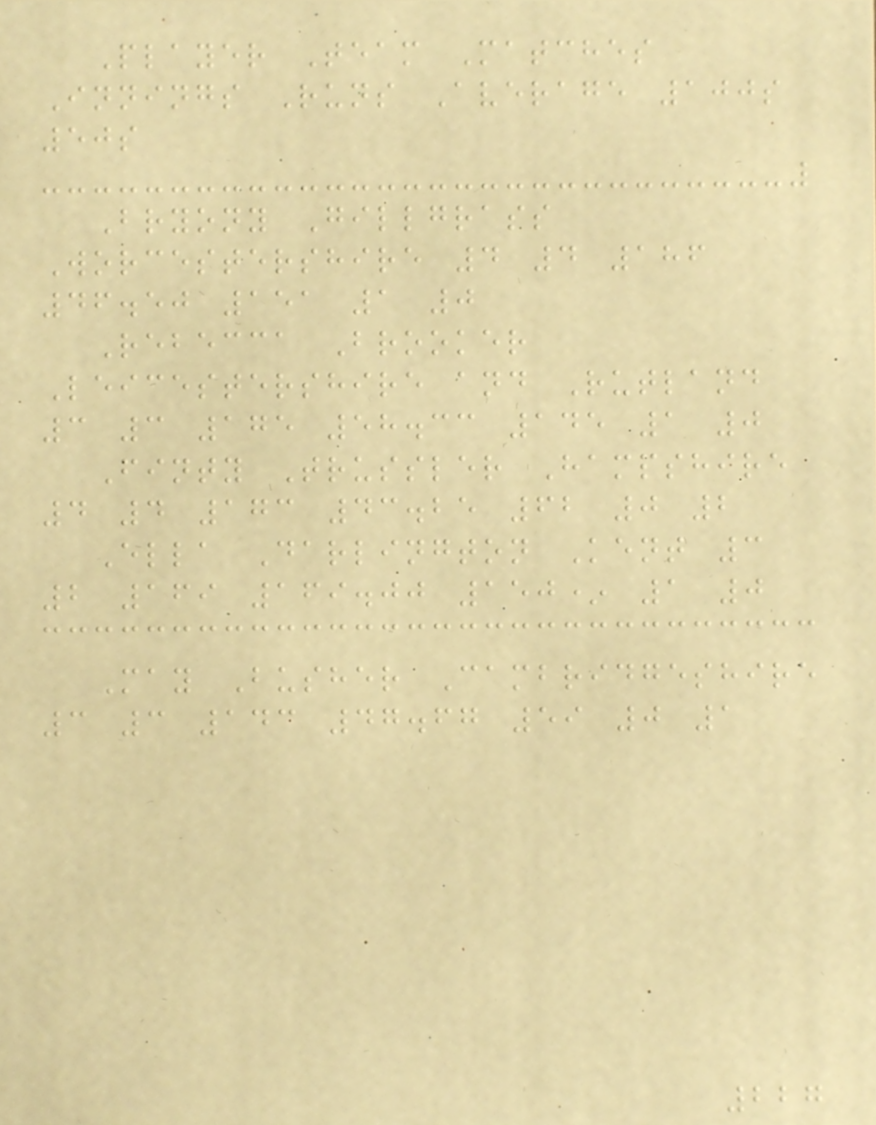Player Team Matches
Innings Runs Average 100s
50s
Bryony Gillgrass
Worcestershire 4 4 186
46.50 151 1 0
Rebecca Brooker
Leicestershire and Rutland
3 3 175 58.33 145 1 0
Finty Trussler Hampshire
4 4 173 43.25 62 0 2
Ella Darlington Kent 3
2 169 169.00 150* 1 0
May Busher Cambridgeshire
3 3 143 47.67 59 0 1
227
